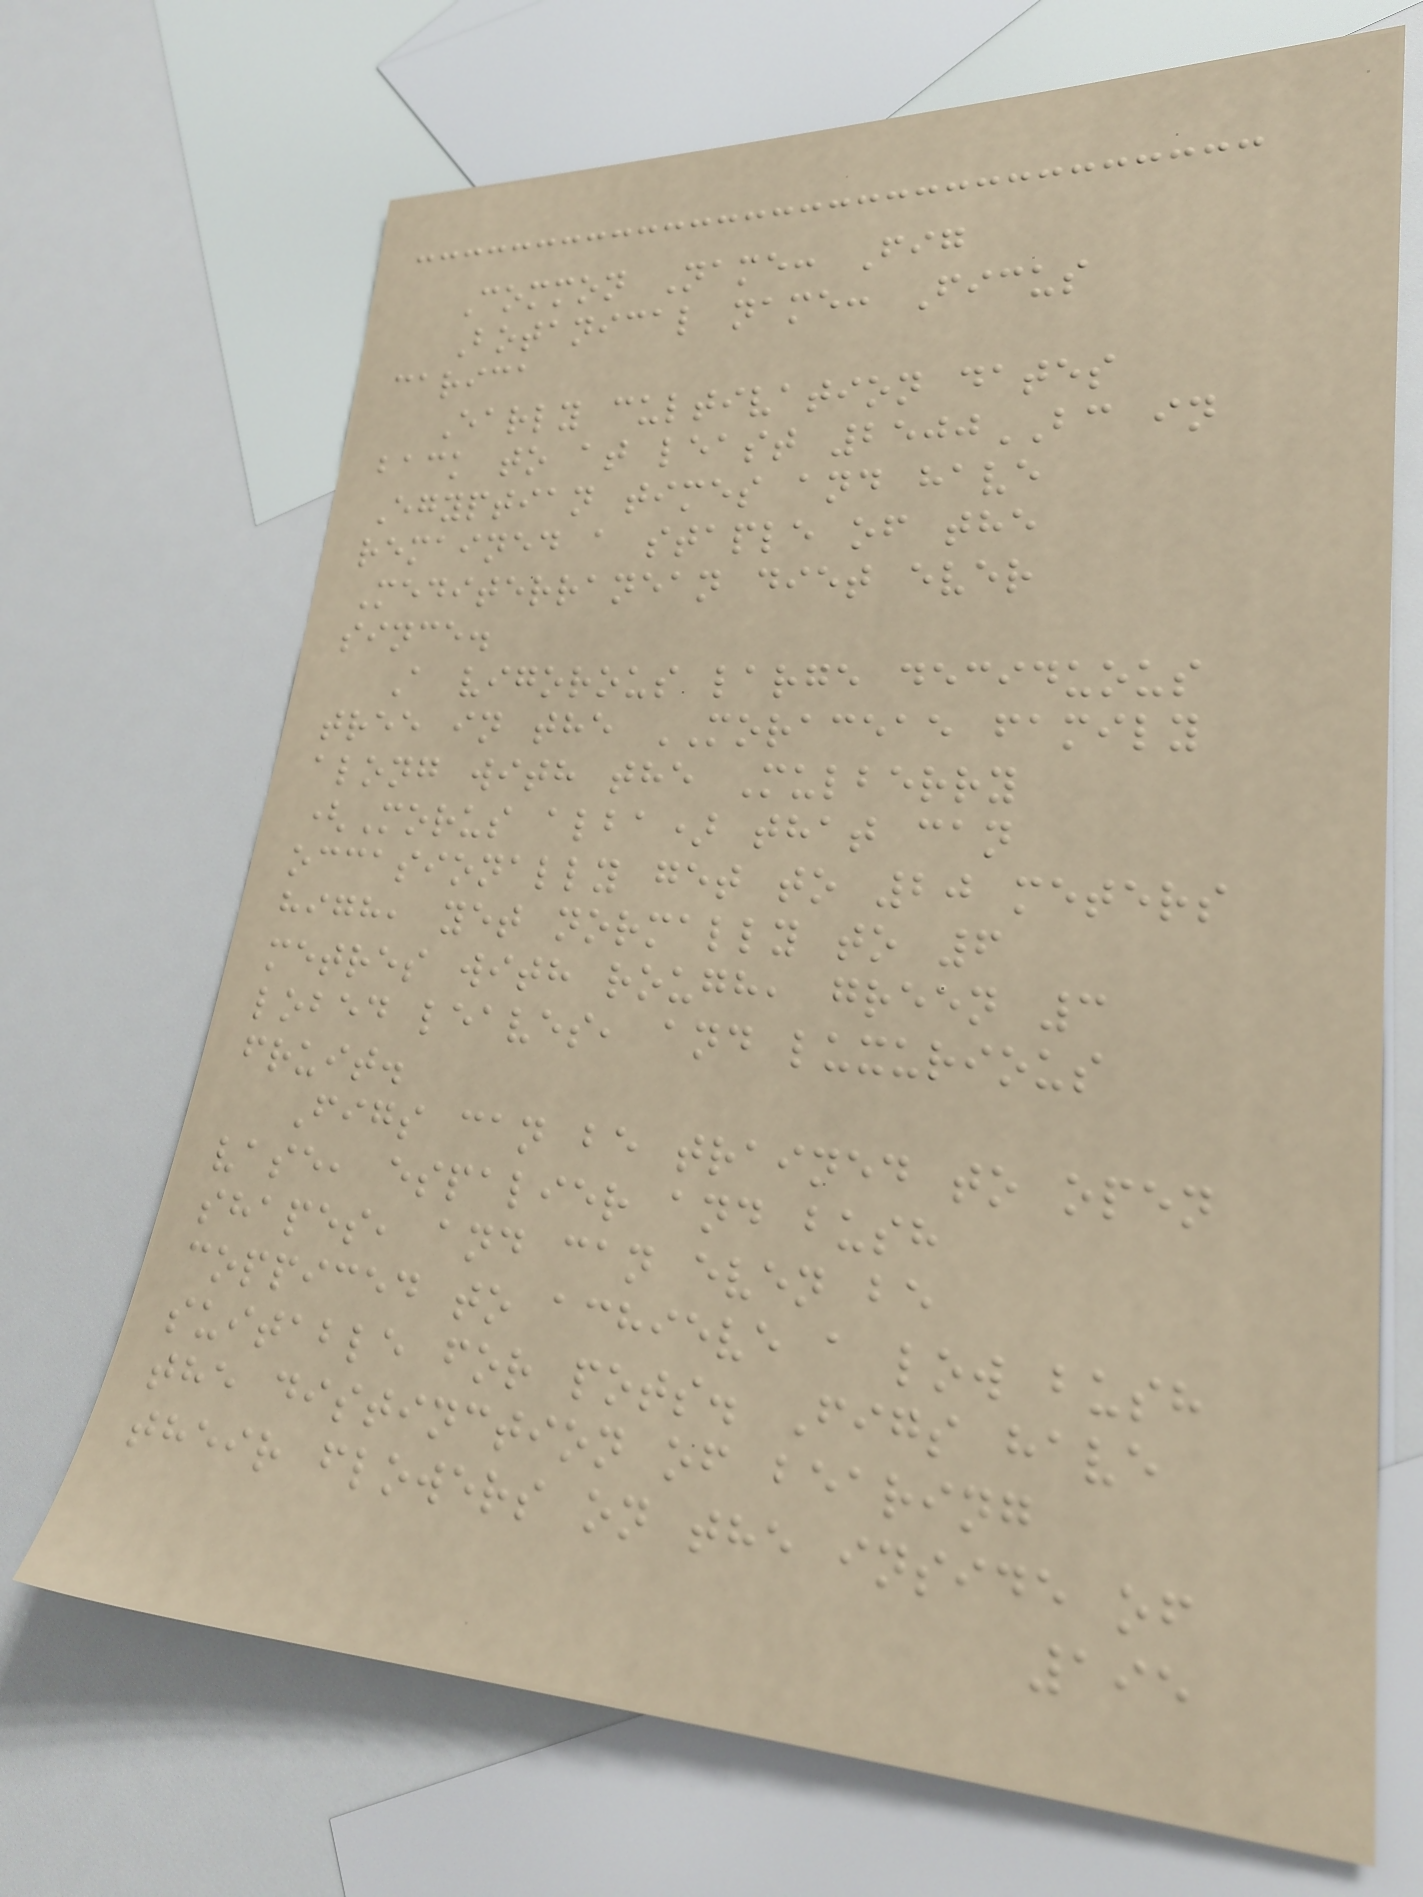Common Name: Fig
Botanical name: Ficus
carica
Early cultivation dates
back to at least 2500BC in
Egyptian times and have
remained a staple of the
Mediterranean diet ever
since.
A vigorous large deciduous
tree in the MORACEAE family
along with the Mulberry
(Morus alba) that can
occasionally get to 20 meters
high, yet normally to 6
metres with rough, green 3
lobed leaves, and luxurious
fruit.
Figs can be trained to open
vase, espalier and bush
shapes, and can even be
coppiced to achieve a low bush
suitable for pots. Figs have
the distinction of bearing
their flowers on the inside of
195
